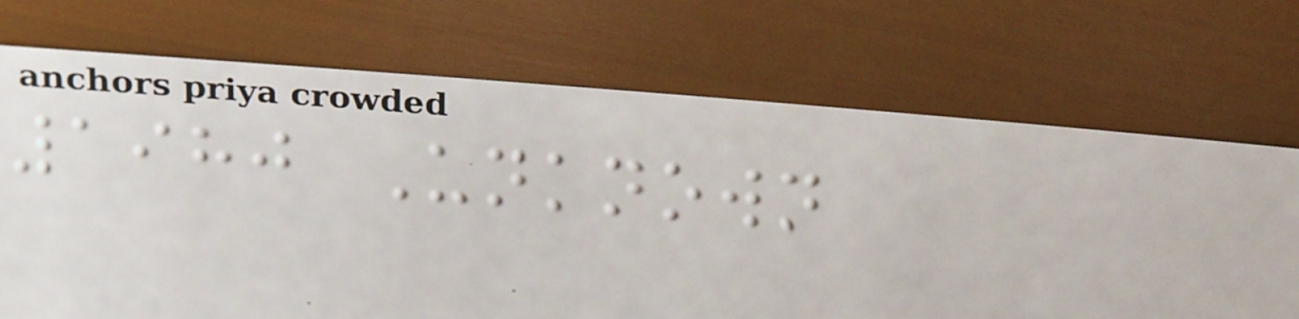1980 Unknown
